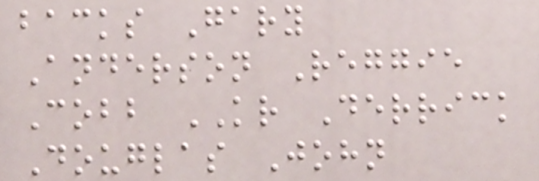backs Gary
Anderson Reggie
Cobb KR Derrick
Douglas John
